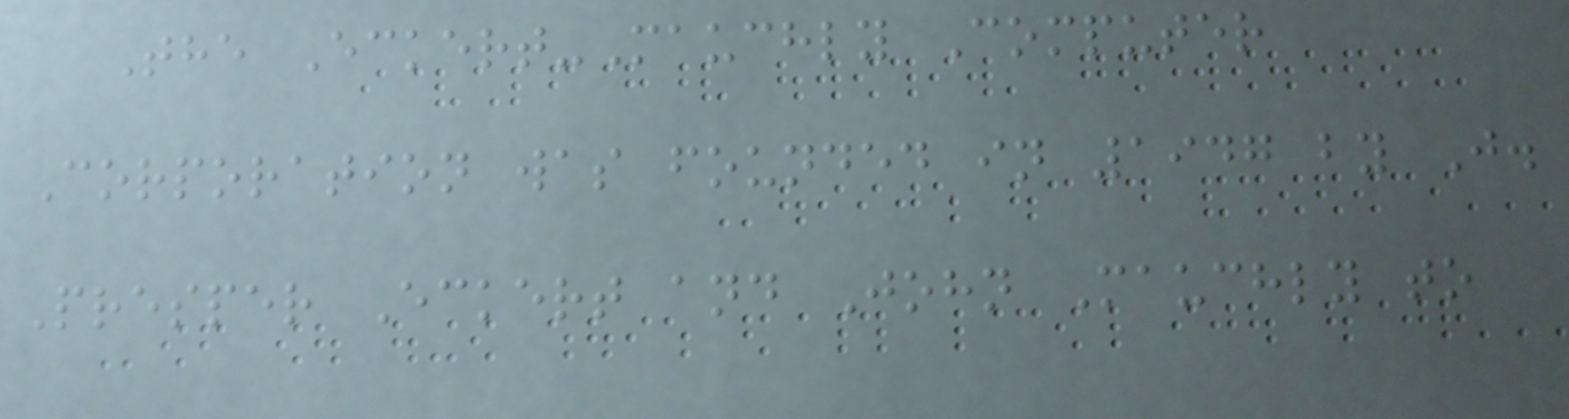The Eckert-Mauchly Computer
Corporation was founded in 1947 by J.
Presper Eckert and John Mauchly to
